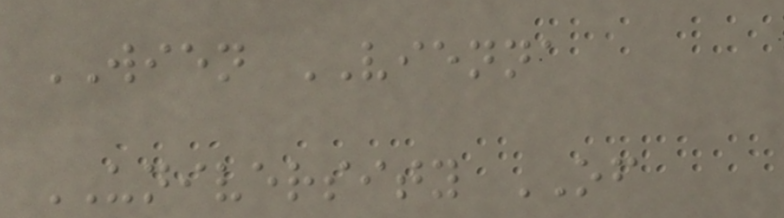WIEN VIENNA
UNIVERSITY OF
